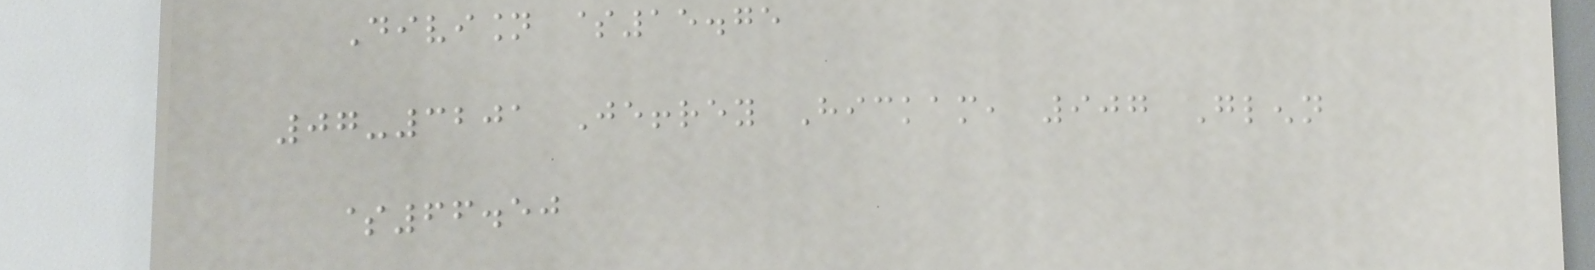Division $15.75
07-3201 Jeffrey Hickam, 907 Glenn
$66.50
